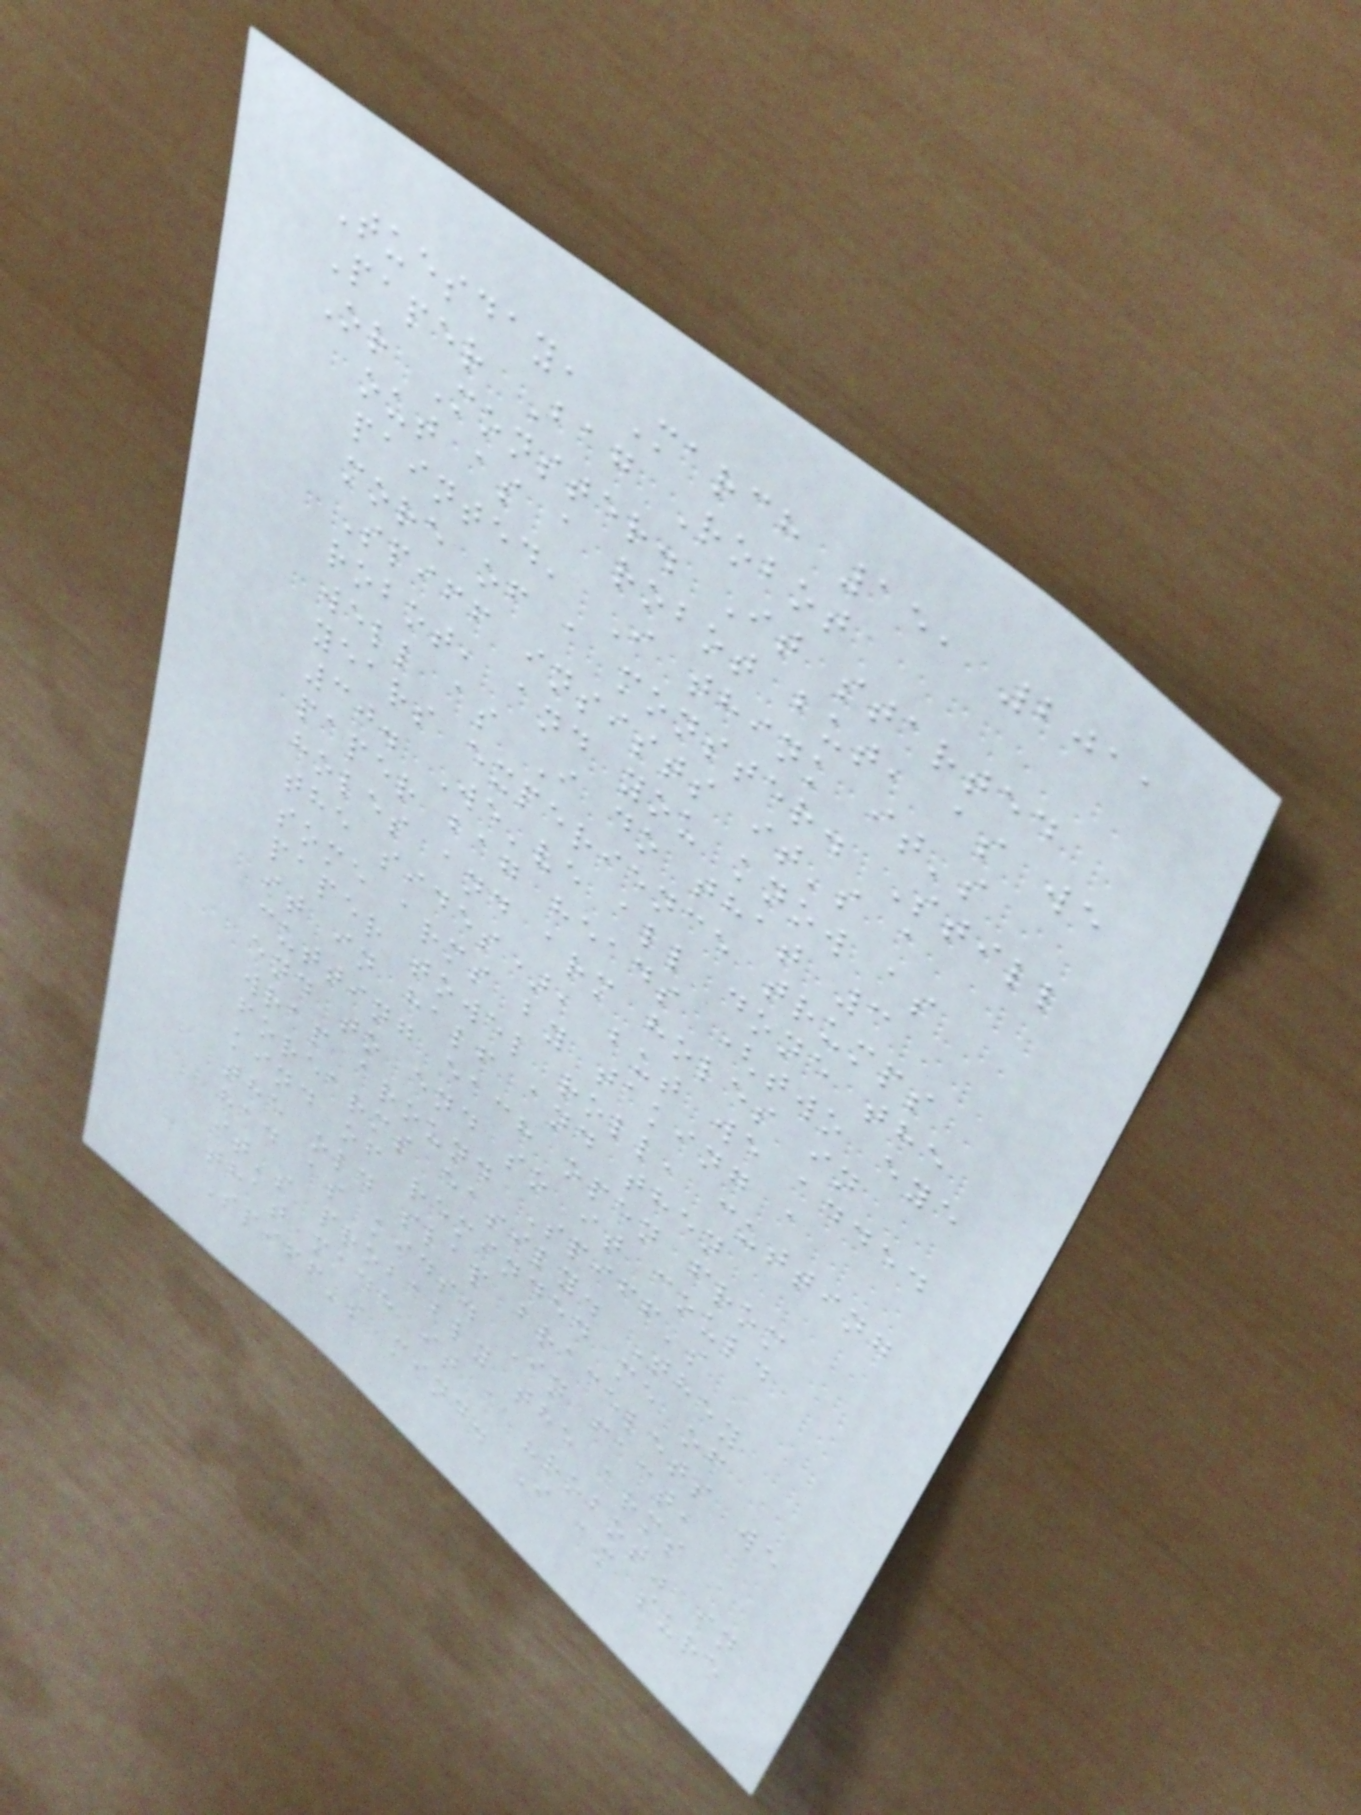Tuesday, March 15, 2011
Paper Bag Robot
Or Monster. It started
out as a robot but, as we
painted, I think it's
more of a monster. Still
Spiff insists it's a
robot, and you know as
well as I do that 3
years experience trumps
30. We've all done the
paper bag heads (two eye
holes and arm holes in
the sides), but we added
some arms by taking a
paper towel roll, cutting
it in half and then
cutting each open from
end to end so it could
wrap around Spiff's
forearms easily. They
kind of reminded me of
the old slap bracelets we
had as kids. In fact,
it's probably the arms
that made it a "robot" in
Spiff's mind. I am sure
